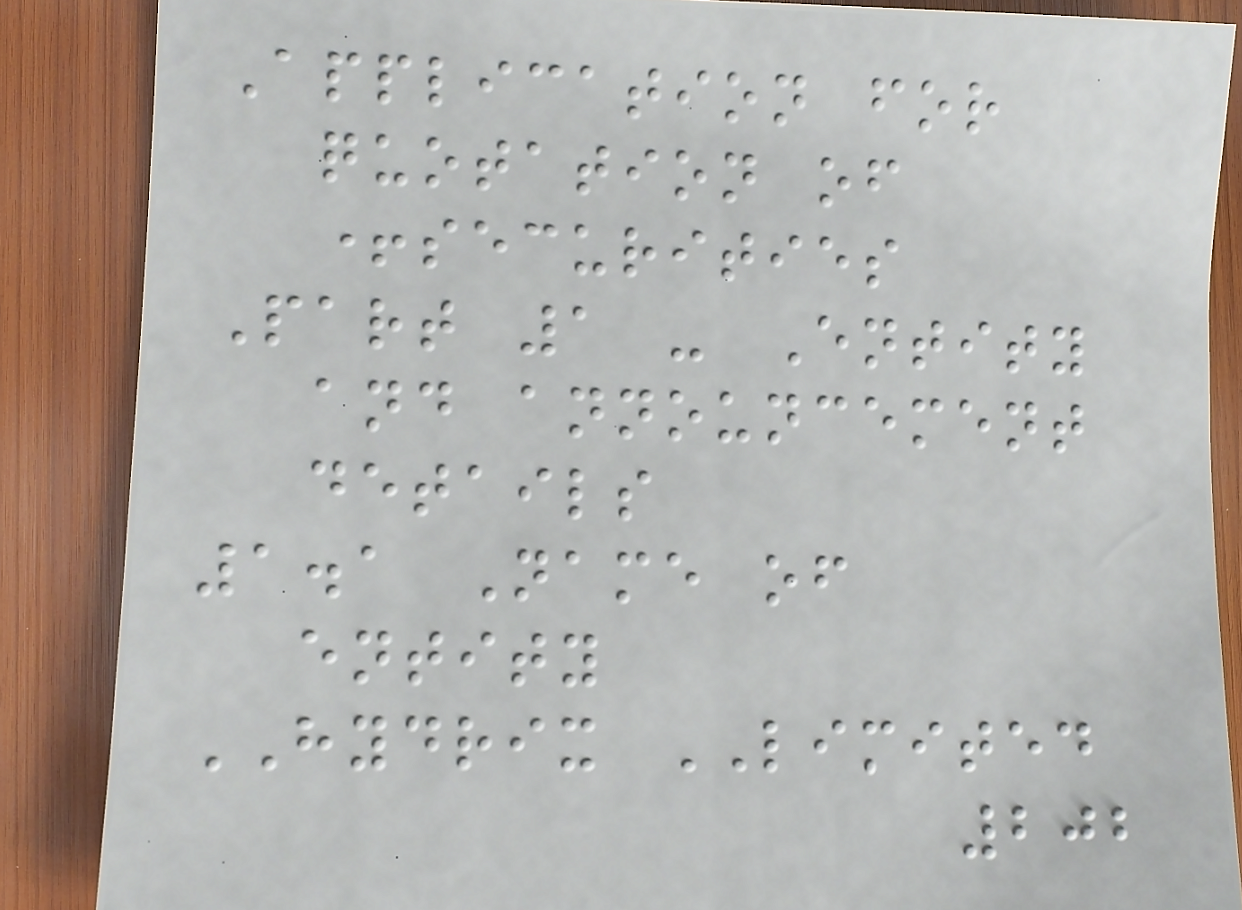Application for
quotation of
+securities
Part 1 - Entity
and announcement
details
1.1 Name of
entity
HYDRIX LIMITED
202
